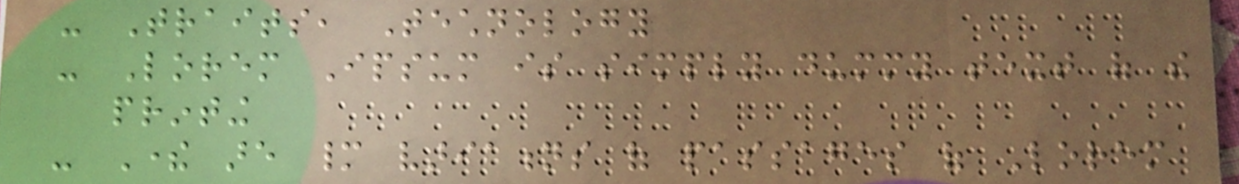- Traits, Technology
- Lorem Ipsum is simply dummy text of the
printing
- There are many variations of passages of Lorem
